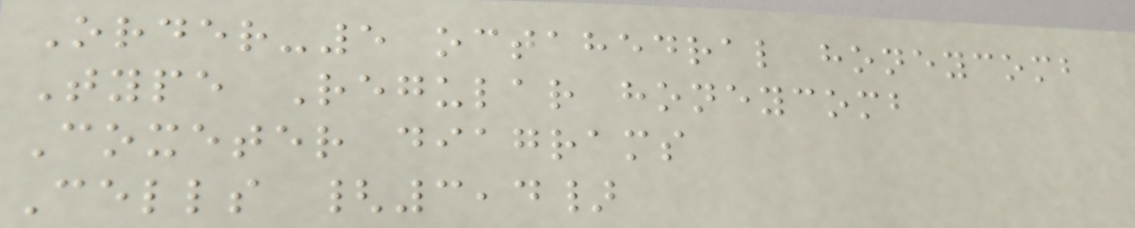Order-5 octahedral honeycomb
Type Regular honeycomb
Coxeter diagrams
Cells {3,4}
